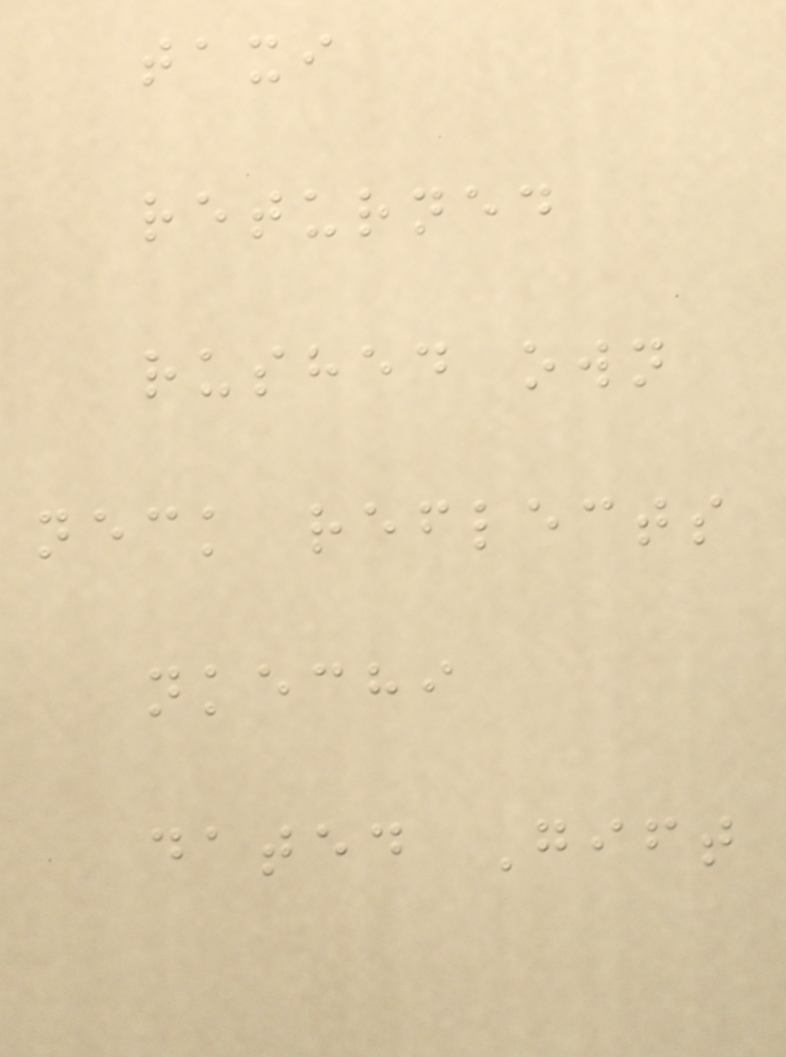taxi
returned
rushed own
neck reflects
nkechi
dated Gift
